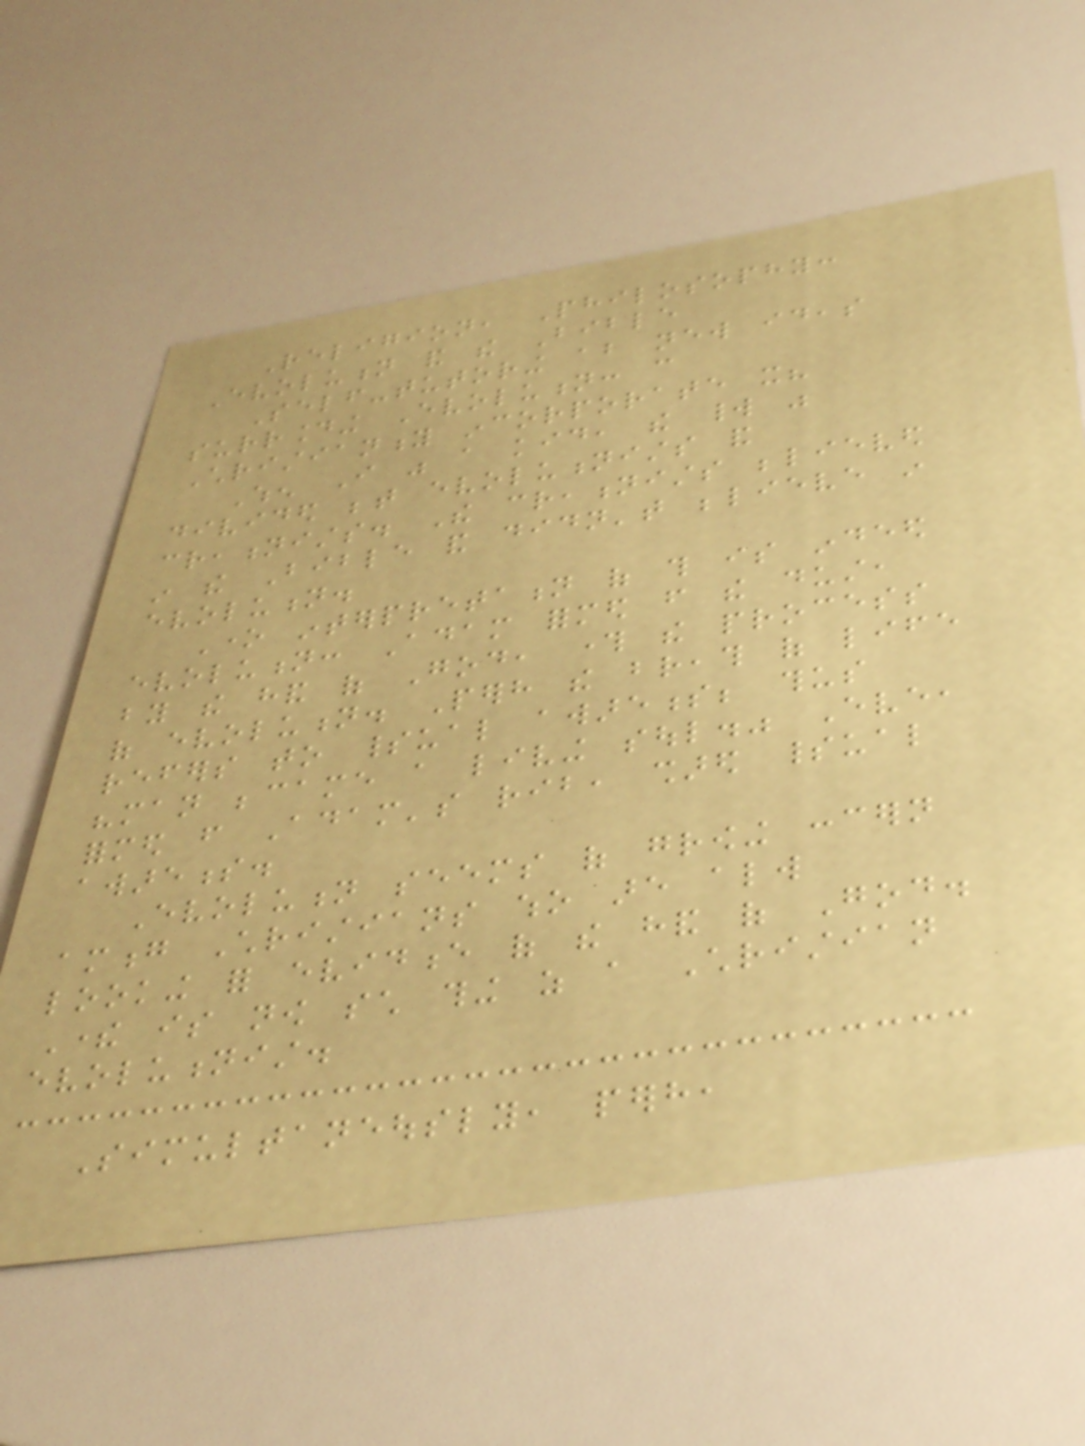Religion, Philosophy:
Evolution and the Bible
Self-tutoring about new ideas
surrounding Evolution: can
Christianity incorporate it?
When I was a kid, the world was
divided between evolutionists and
creationists. The creationists believed
in the Bible and didn't believe in
evolution.
One interpretation of this is indeed
evolution: Adam formed from the dust,
by the hand of God, through the process
of evolution. Perhaps the breath of life
refers to spiritual awareness; thus
"man became a living soul." Eve,
formed from Adam's rib, shared spiritual
awareness.
Evolution seems of growing concern
among Christians who are always
looking for evidence of the hand of God.
There is now such thing as a Christian
evolutionist.
Simultaneously, perhaps,
